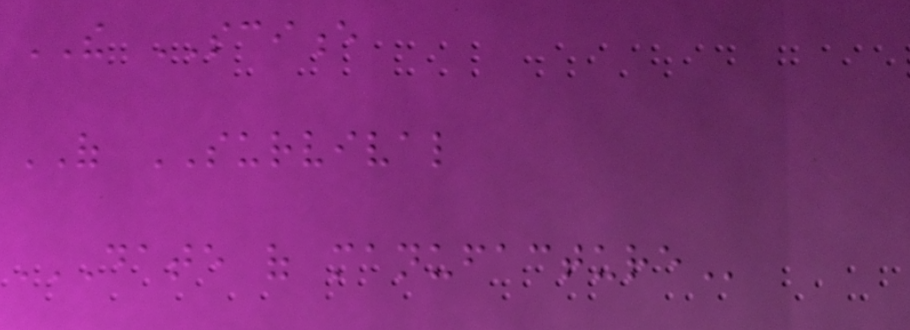THE SCIENCE
OF SURVIVAL
DATE OF MANUFACTURE
